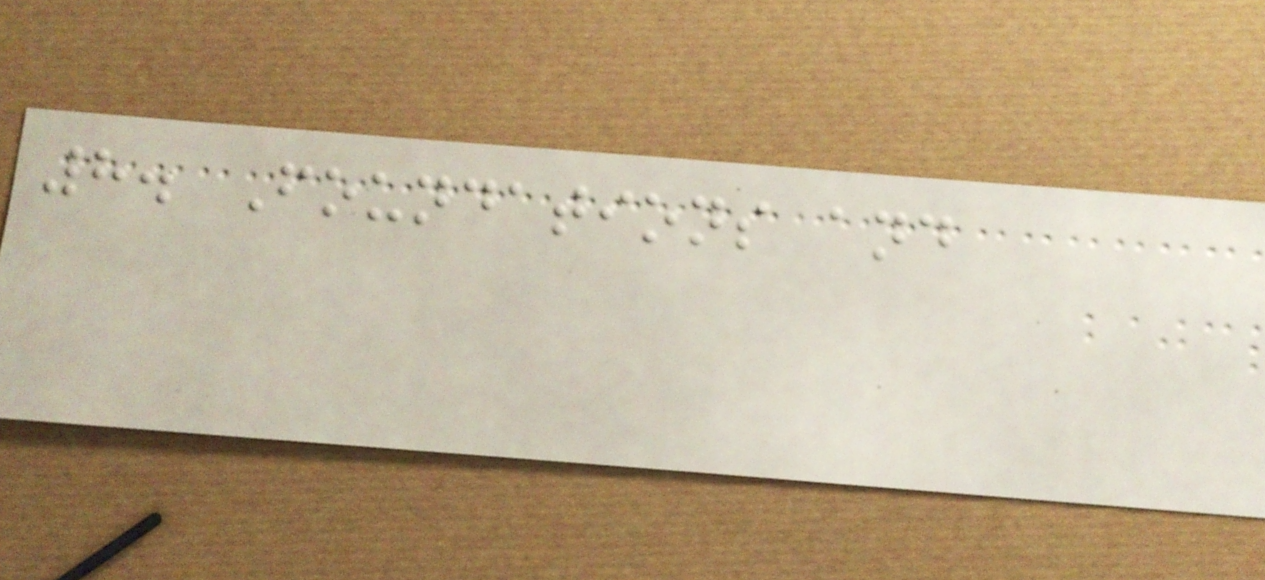8. Foundations and
